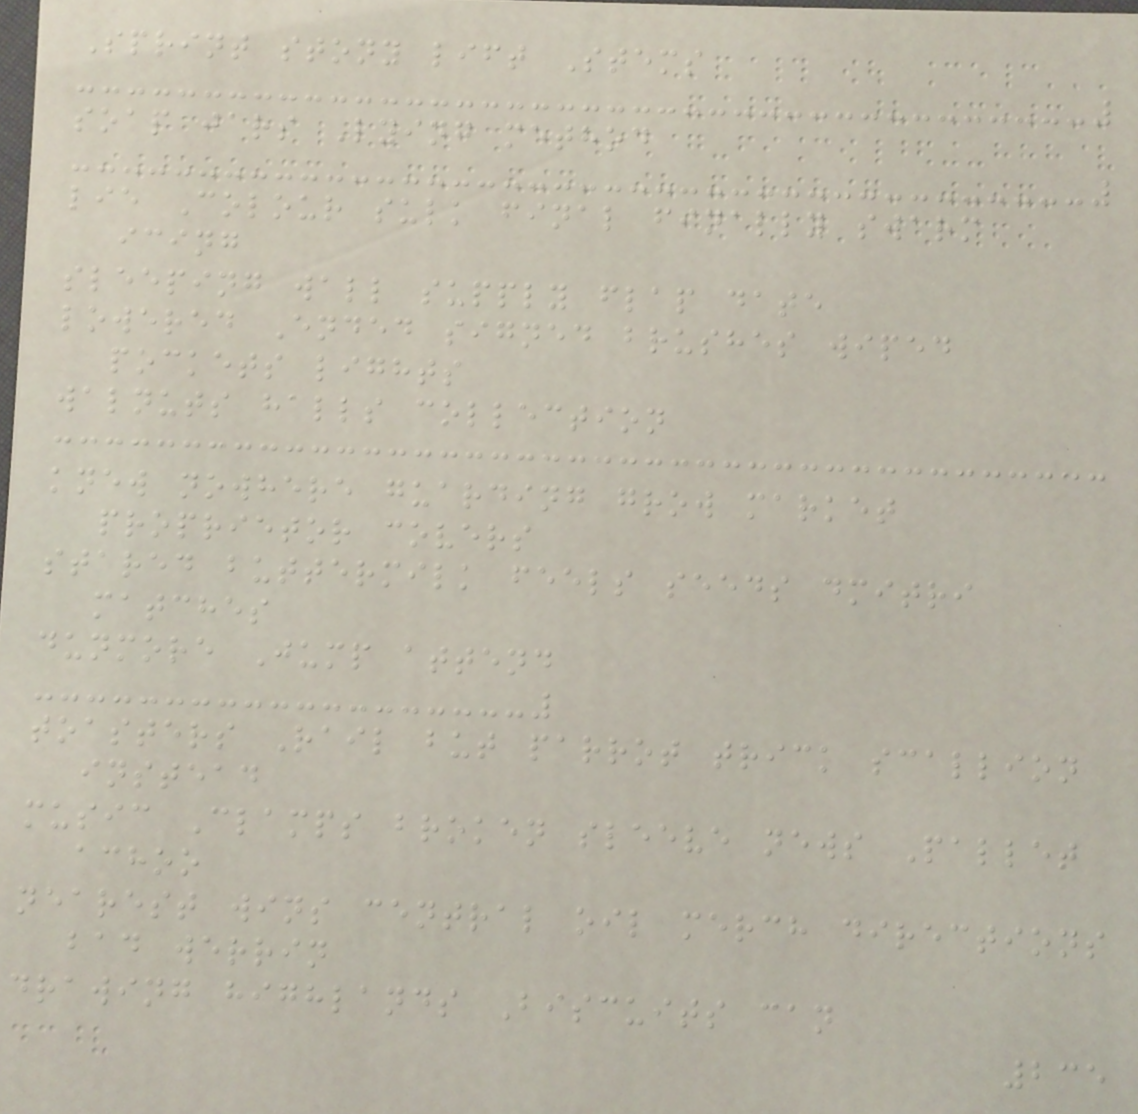Sprint stony lift Stems
soap jars Lying method
lie Colour sulk final finally swarm
icing
sleeping wall supply flap date
lowered Ended signed brushes wiped
pockets lights
walnuts halls collection
knew nowhere guarding grow market
proprietor covers
stared buttermilk feels seeds dmitri
matches
dunmore Jump attend
toasters Rail but parrot trick scallion
instead
music Clamps broken sleeve news Pallet
achoo
nearest wins central oil merch directions
bad werrin
drawing highlands Biscuits can
235
